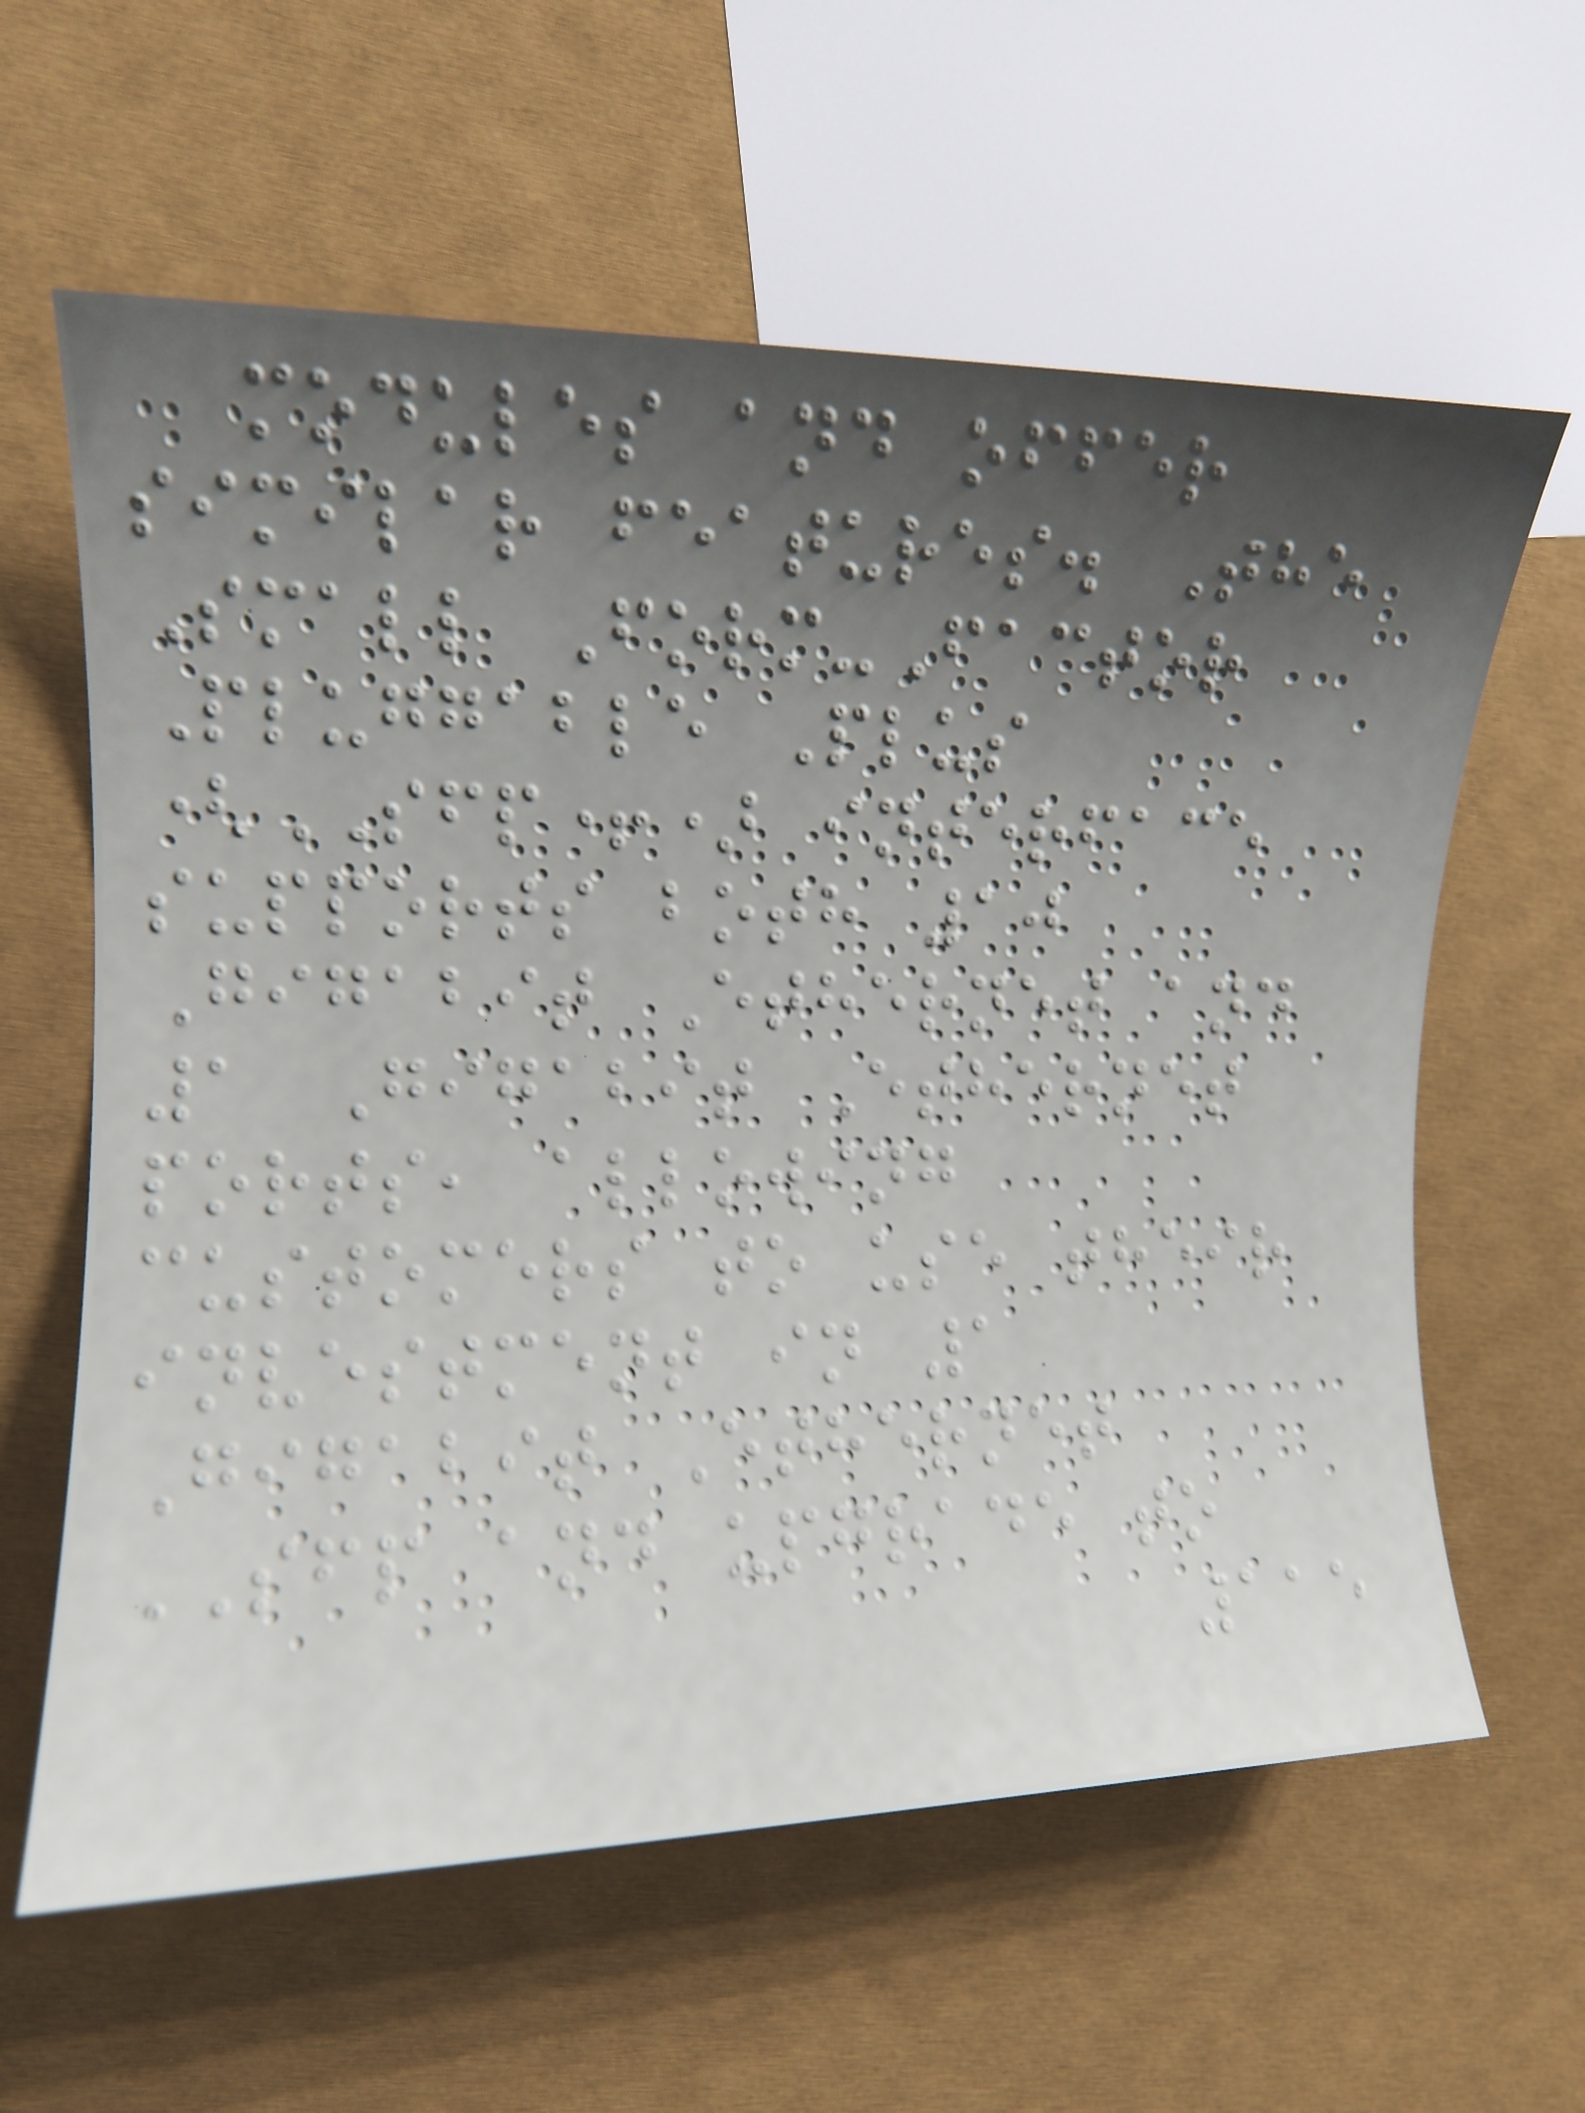modules and offer
similar features. The
Small Form-Factor
Pluggable Plus
(SFP+) interface
supports both 10
Gigabit Ethernet and
1 Gigabit Ethernet
ports, allowing
customers to use their
investment in 1
Gigabit Ethernet
SFP and upgrade to
115
